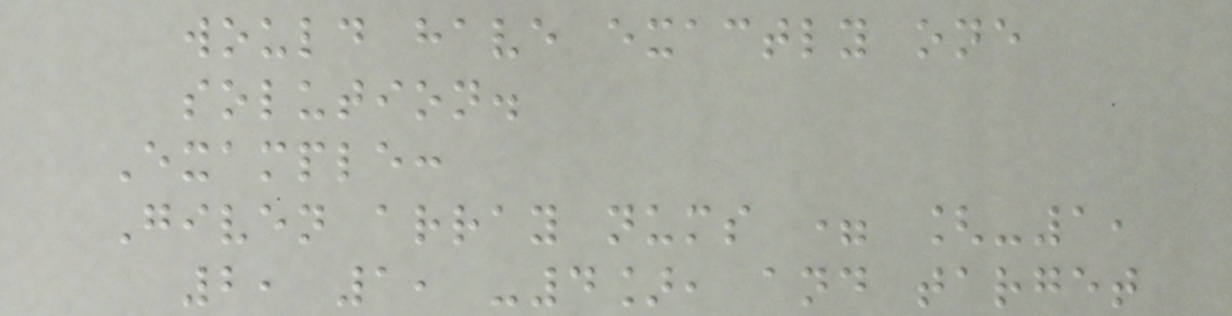would have exactly one
solution.
Example:
Given array nums = [-1,
2, 1, -4], and target
